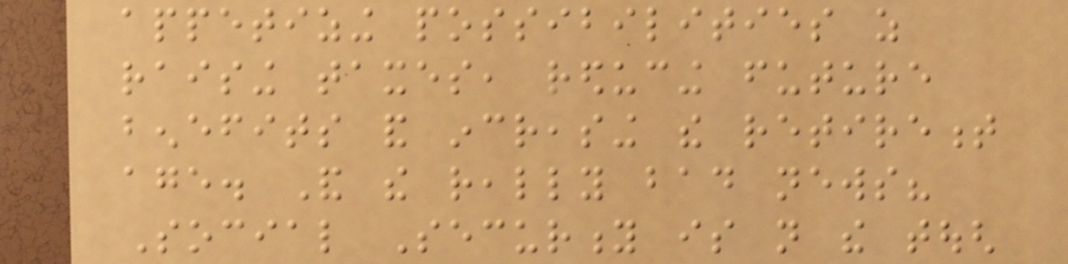appetizing possibilities as
raising taxes, reducing future
benefits and increasing the retirement
age. And the really bad news?
Social Security is not the tough
